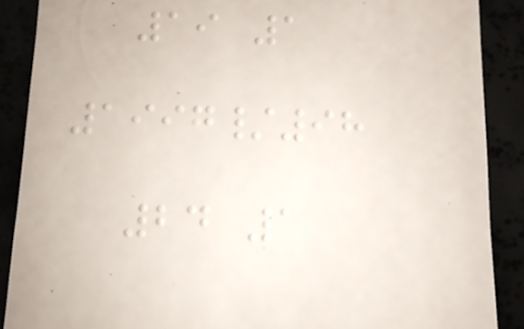19 1
1997/98
24 1
